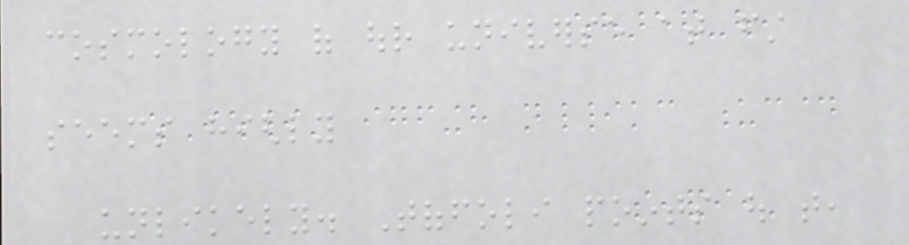cosmology of our universe at first
seems highly
unlikely. Toffoli points out that,
